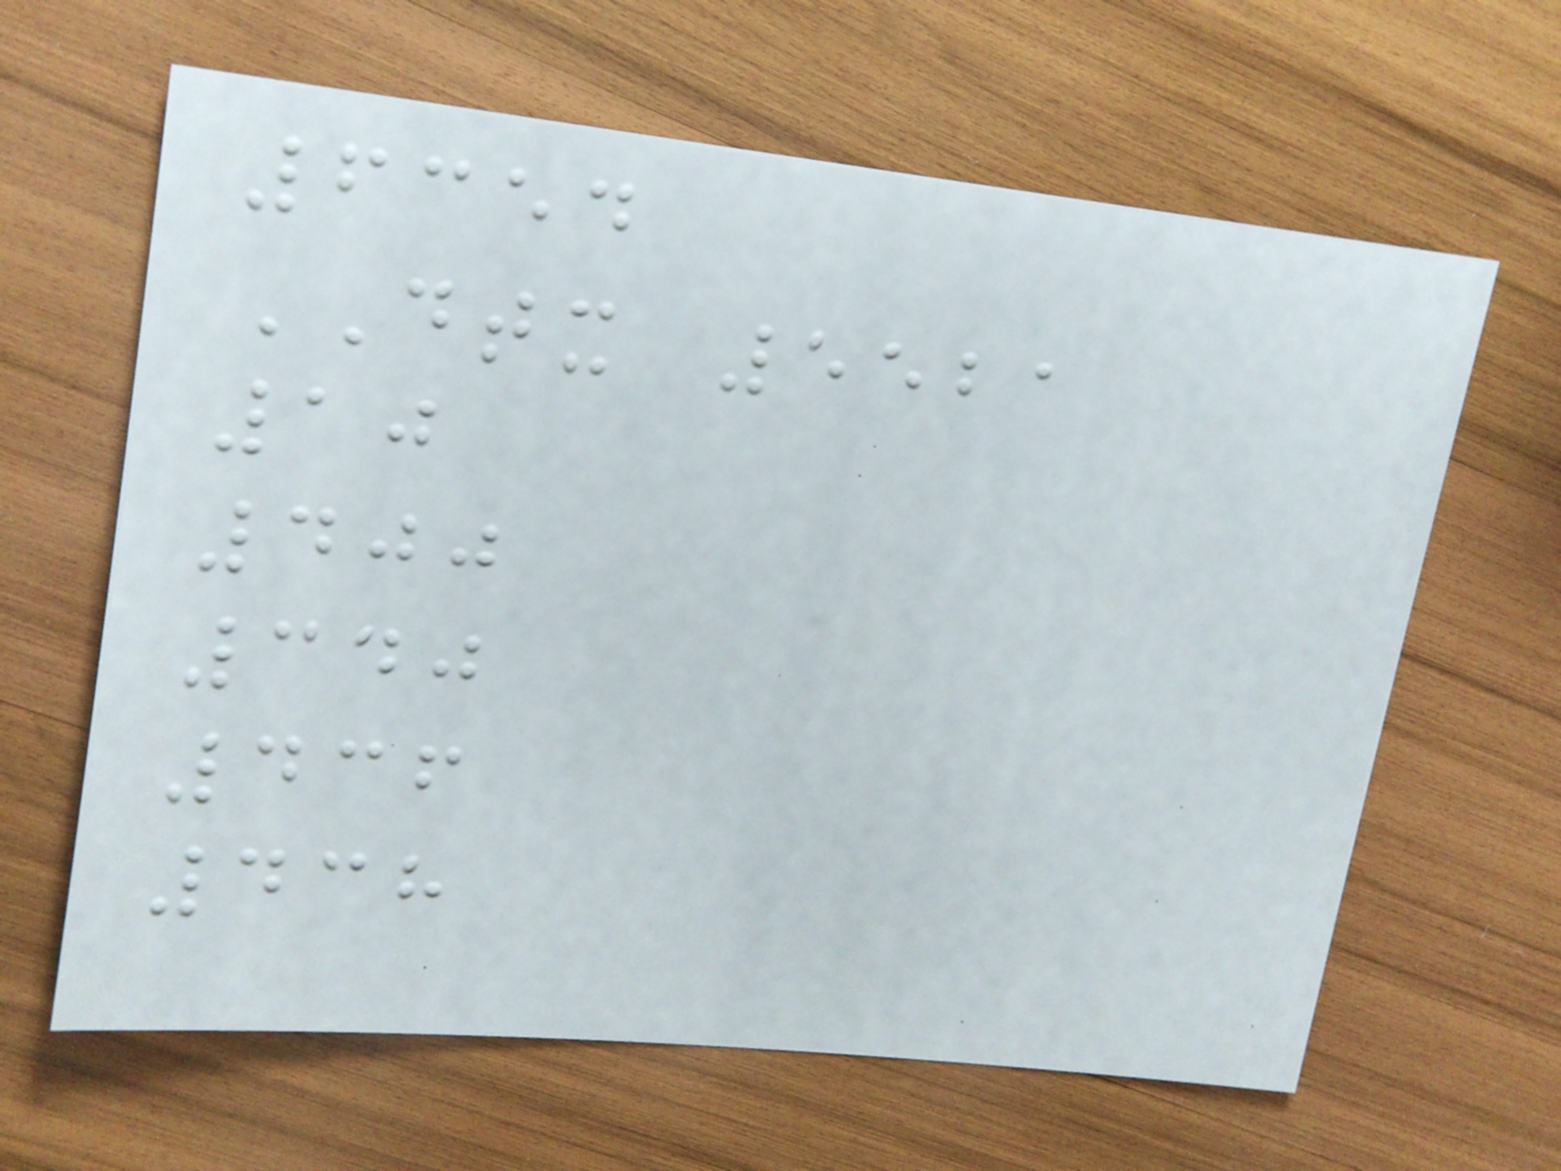6354
DTX 5521
10
400
340
436
438
